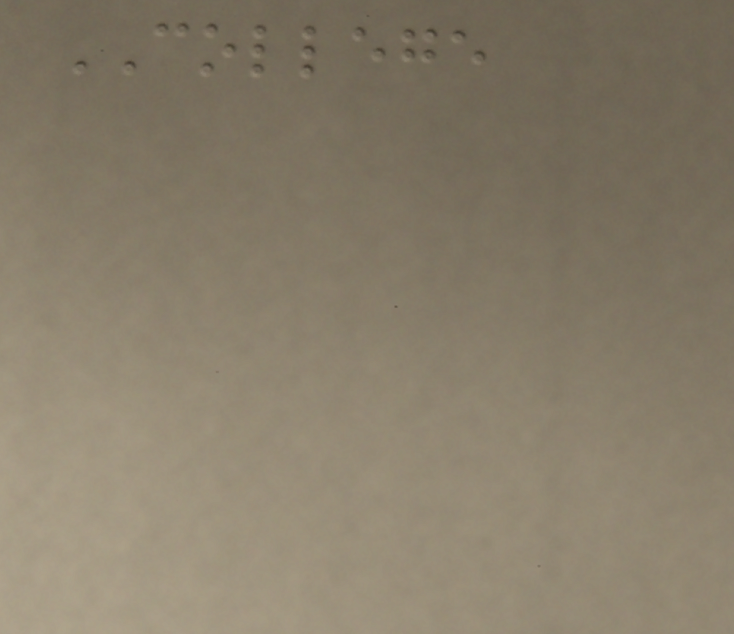COLLEGE
